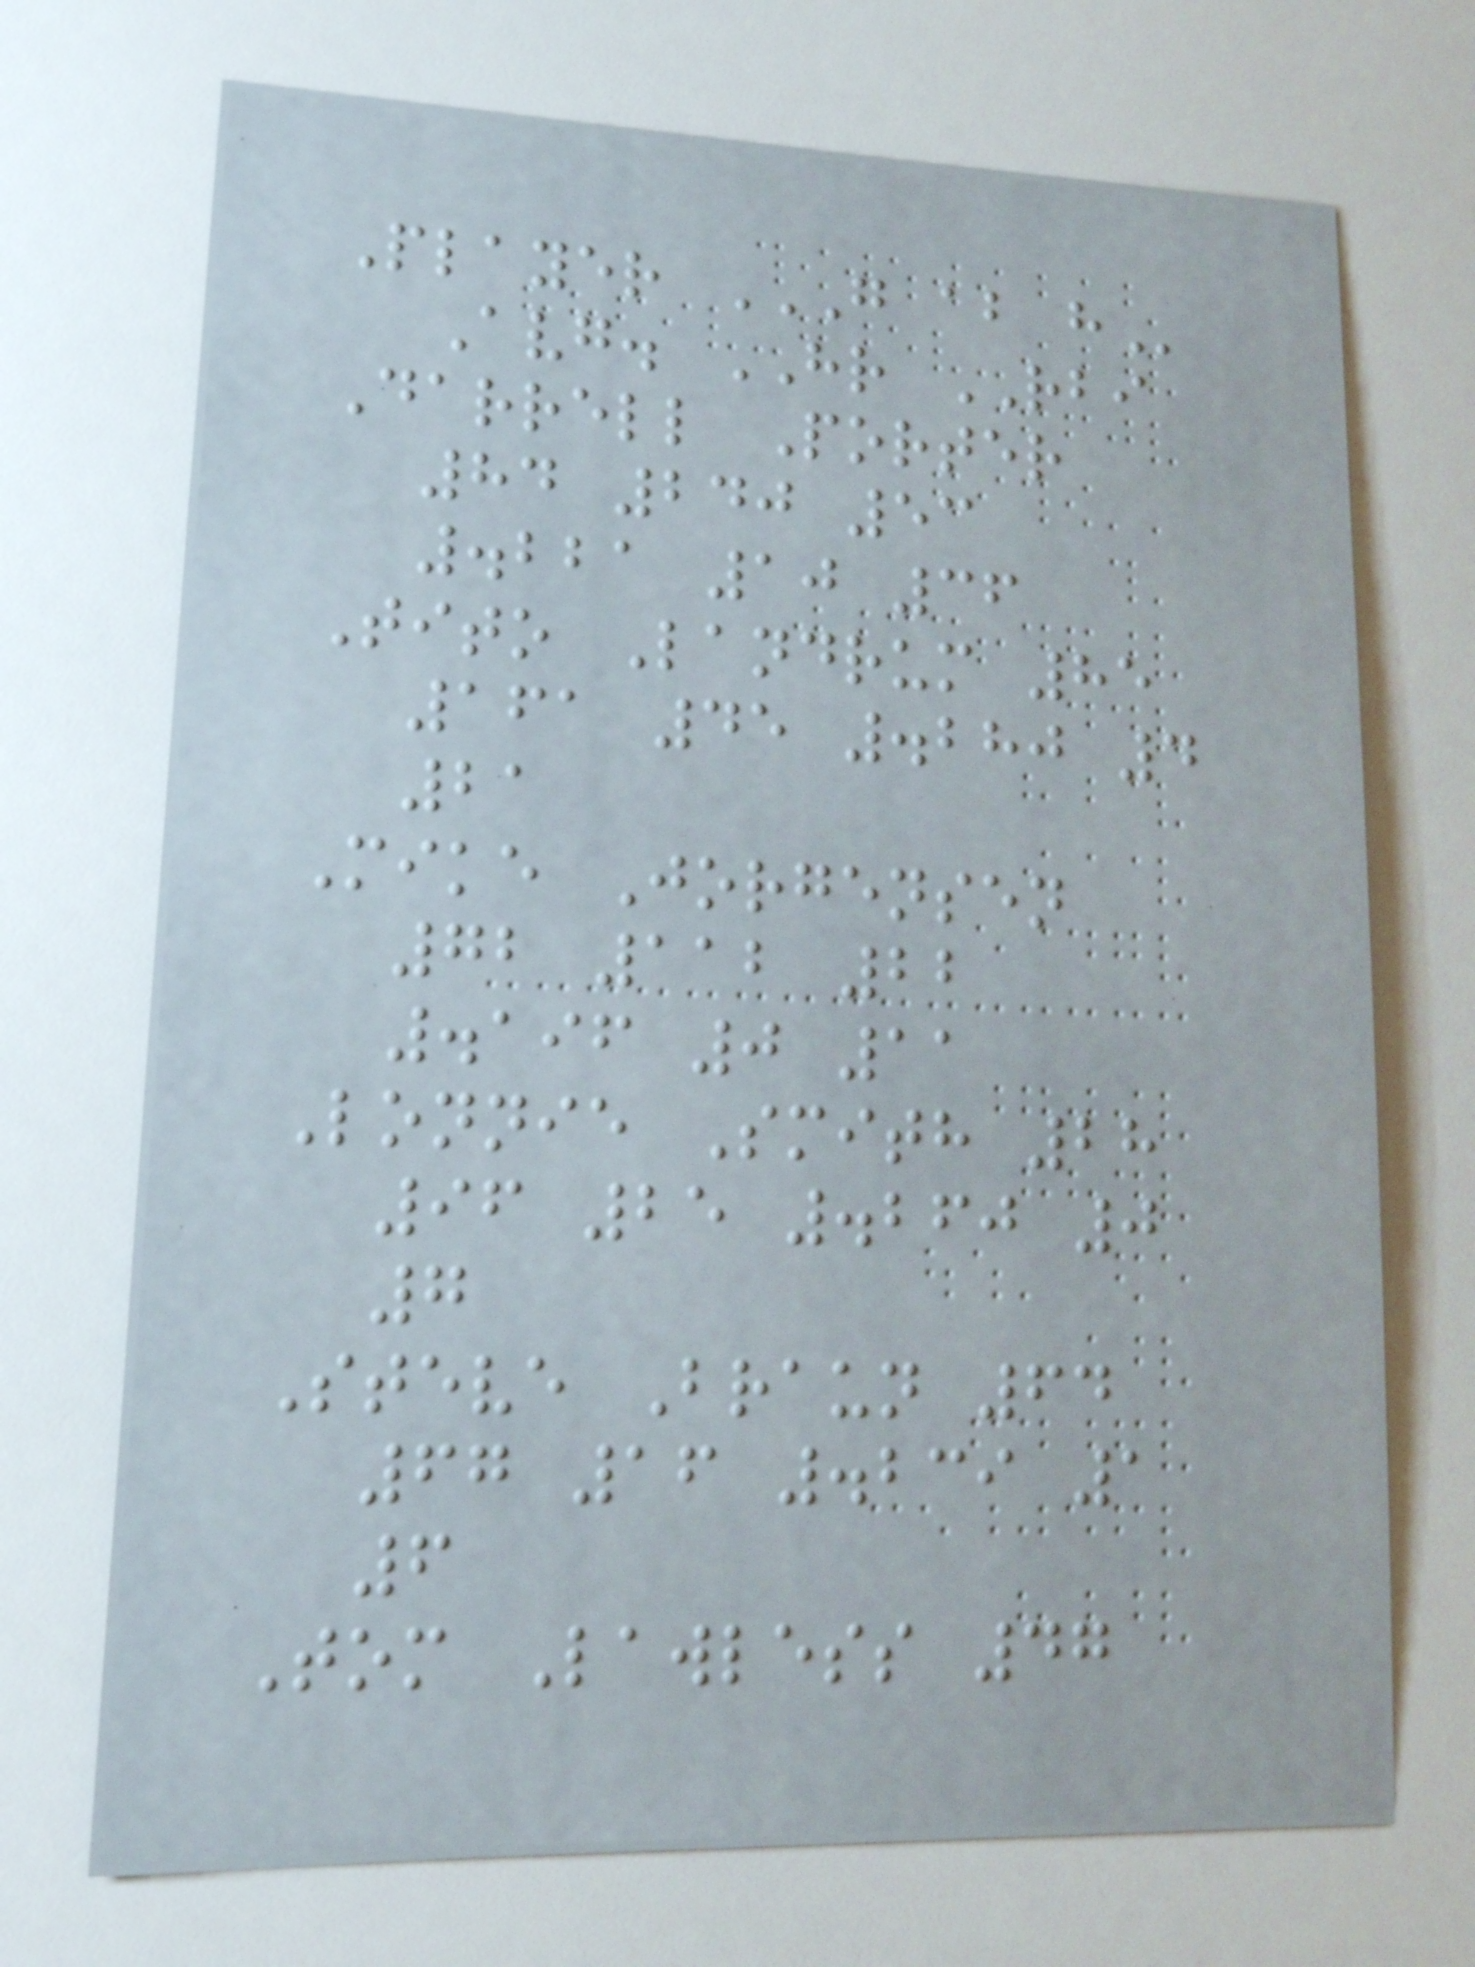Player G AB H
Avg. HR RBI
Darrell Porter
84 240 53
.221 10 36
Tito Landrum 85
161 45 .280 4
21
Mike Jorgensen
72 112 22
.196 0 11
Lonnie Smith 28
96 25 .260 0
7
Steve Braun 64
67 16 .239 1
6
Tom Lawless 47
